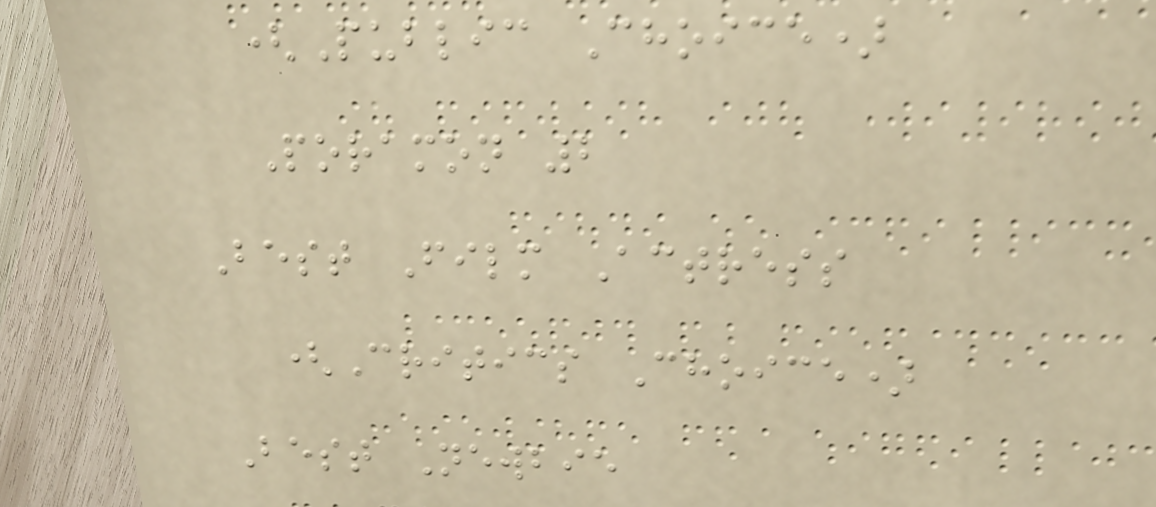(Public Choice)
Poramon 2
Best Film Actress
(Critics Choice)
Best Newbie
